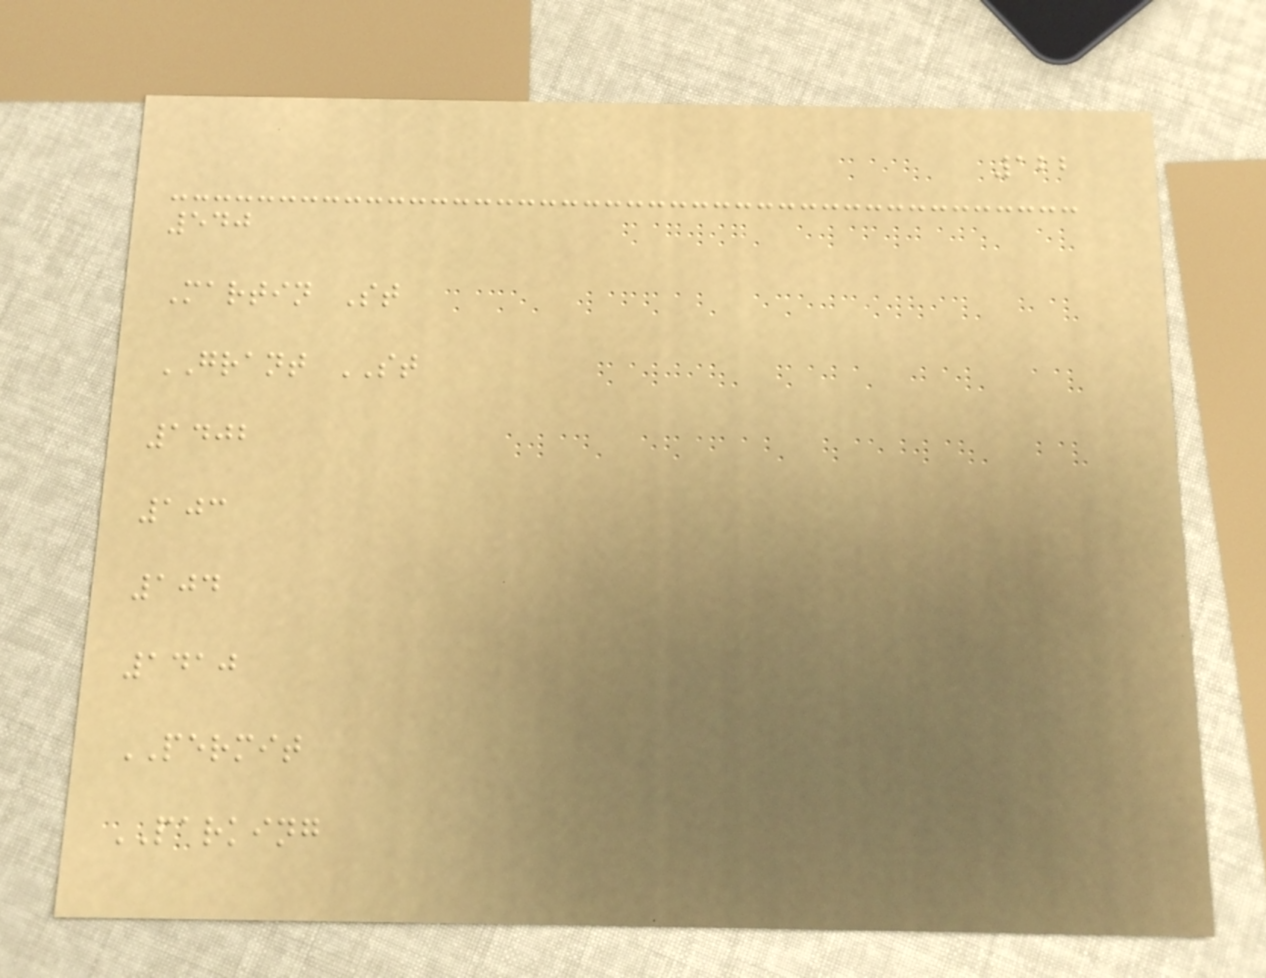122
540
Martin St
GRANT ST
1402
103
104
1410
PERMIT
PARKING
